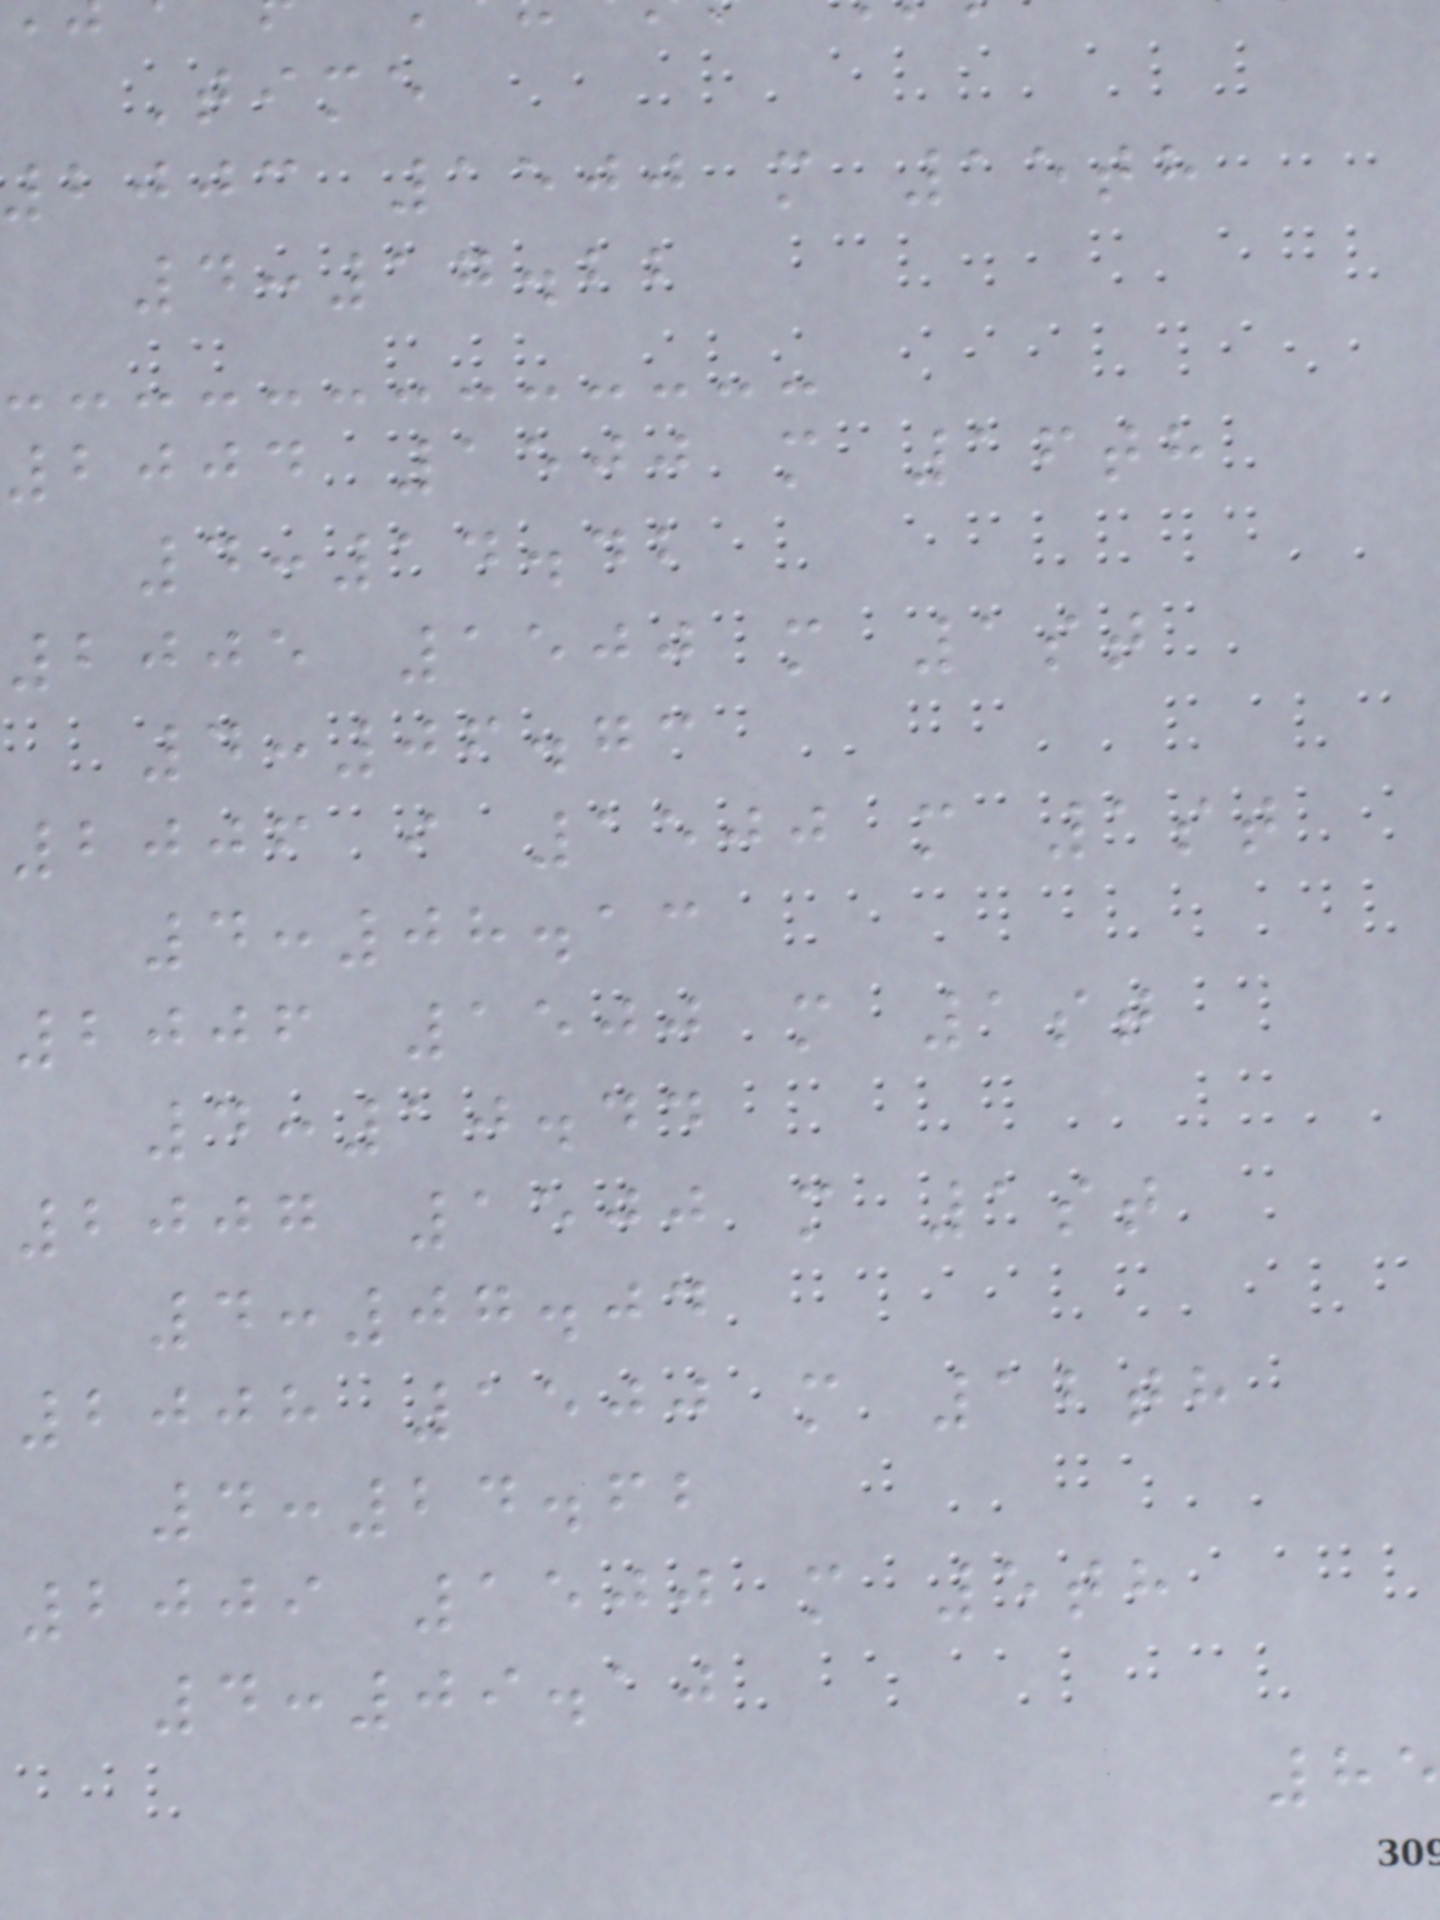Time
2003 1500 m 15th
4:17.22
2004 1500 m 16th
4:14.42
2005 1500 m 1st
4:06.73
2006 i 1500 m 1st
4:08.13
2006 1500 m 1st
4:10.44
2007 1500 m 1st
4:07.04
2008 1500 m 12th
4:24.62
2009 1500 m 5th
4:09.10
85
